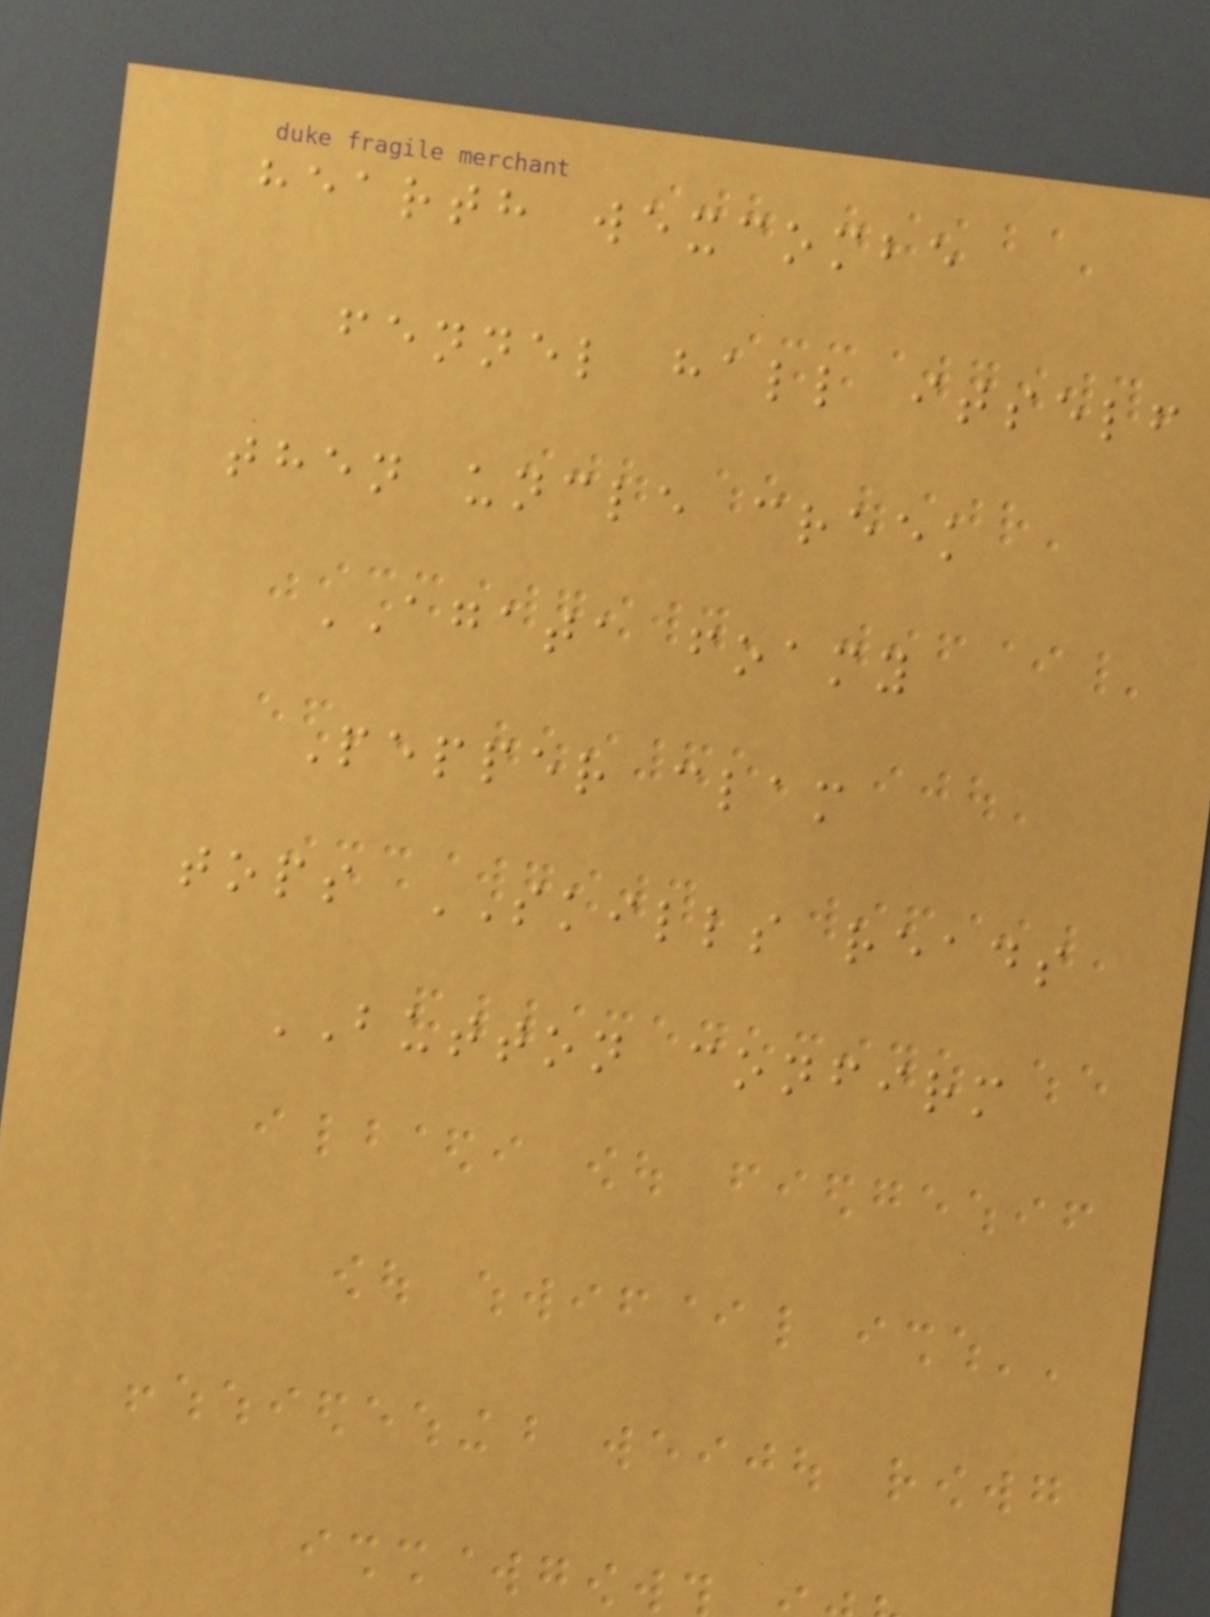hearth wexcombe
fennel hall itself
then uncle creek
AGATA foamy
Pepper clam
tops SKILLS reads
BUTTON confirm
